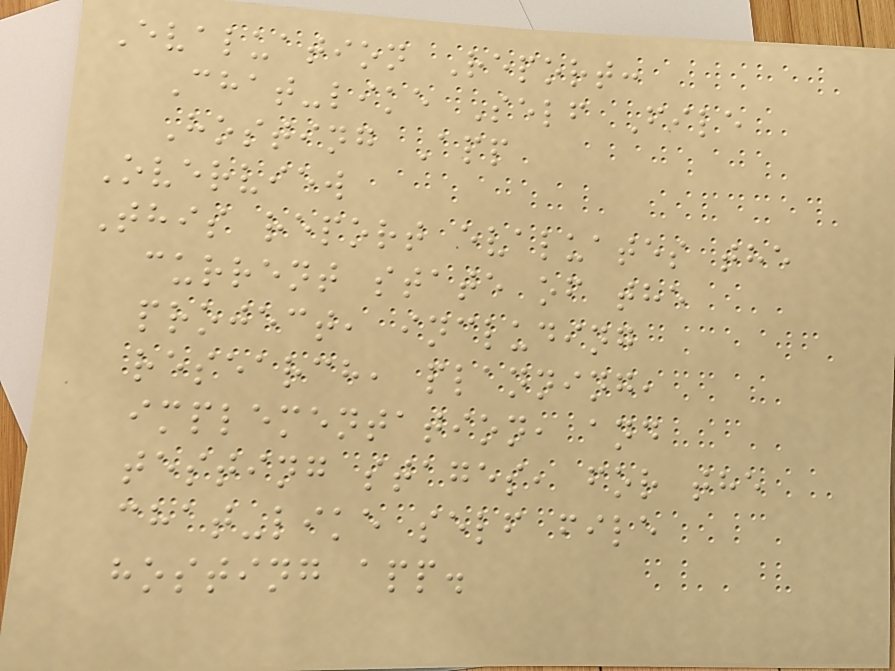Evaluation Report:
Chat-like Self File
Hosting App
Overview
This report evaluates the
current state of the
project, including
research, planning,
implementation, and
testing stages, for the
chat-like self file
hosting app.
